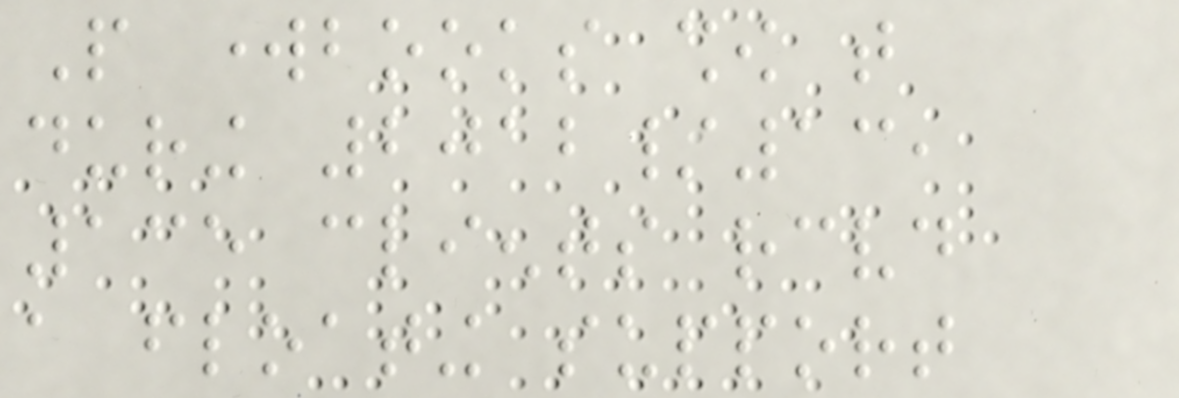People workbooks show that
during 2012/13,
135 clients received
a floating support
